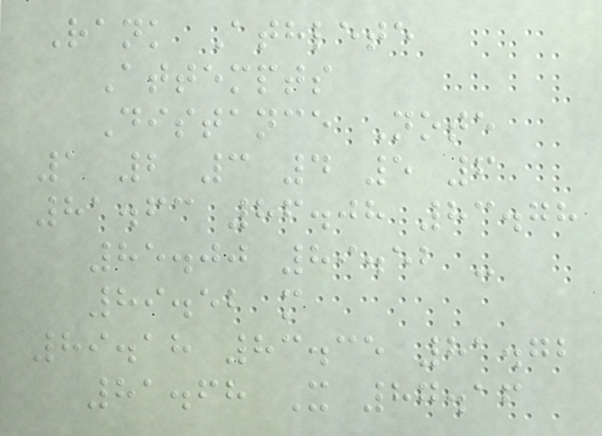Rank Athlete
Attempts
Distance Note
1 2 3 4 5 6
81.63 86.08 83.78
85.00 89.52 -
89.52 m
89.18 83.35 81.72
81.68 X 87.16
